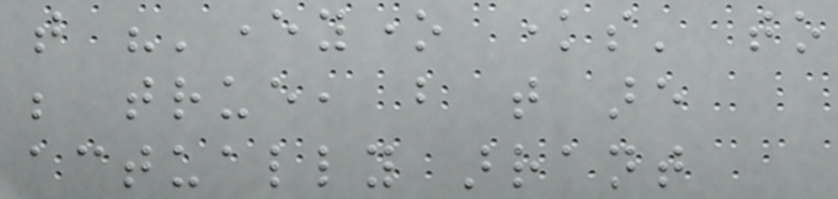that "'everyone knows' to
be true, but that are
actually arrant
